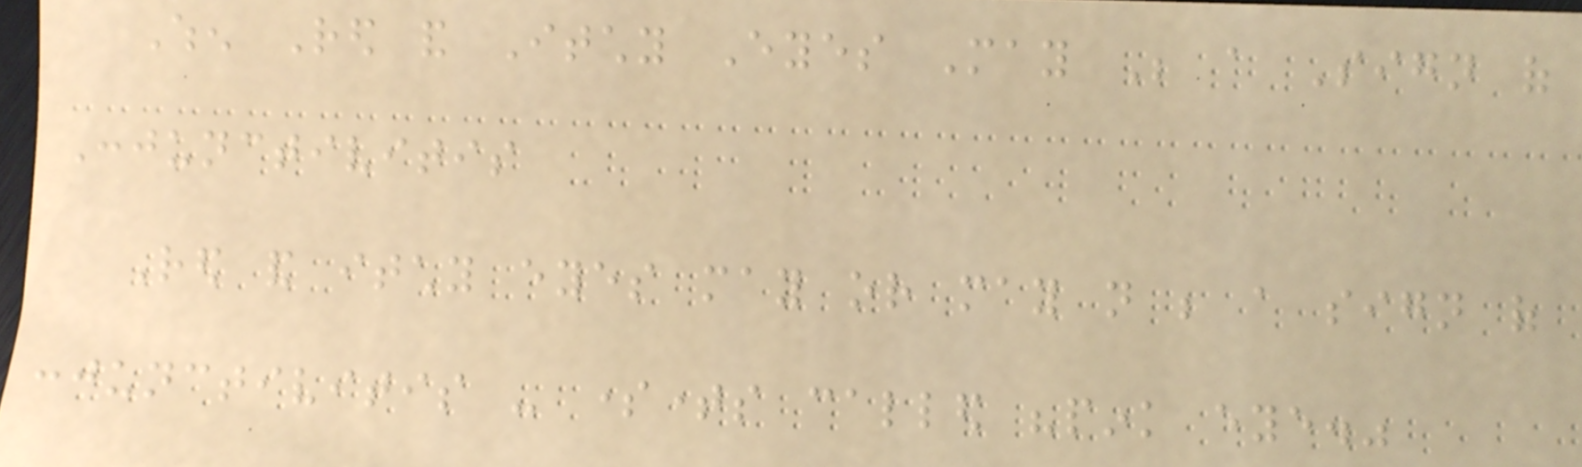When Red and Itchy Eyes May Be a Sign of
Conjunctivitis
Red and itchy eyes may or may not be a sign of
conjunctivitis - sometimes called "pink eye."
